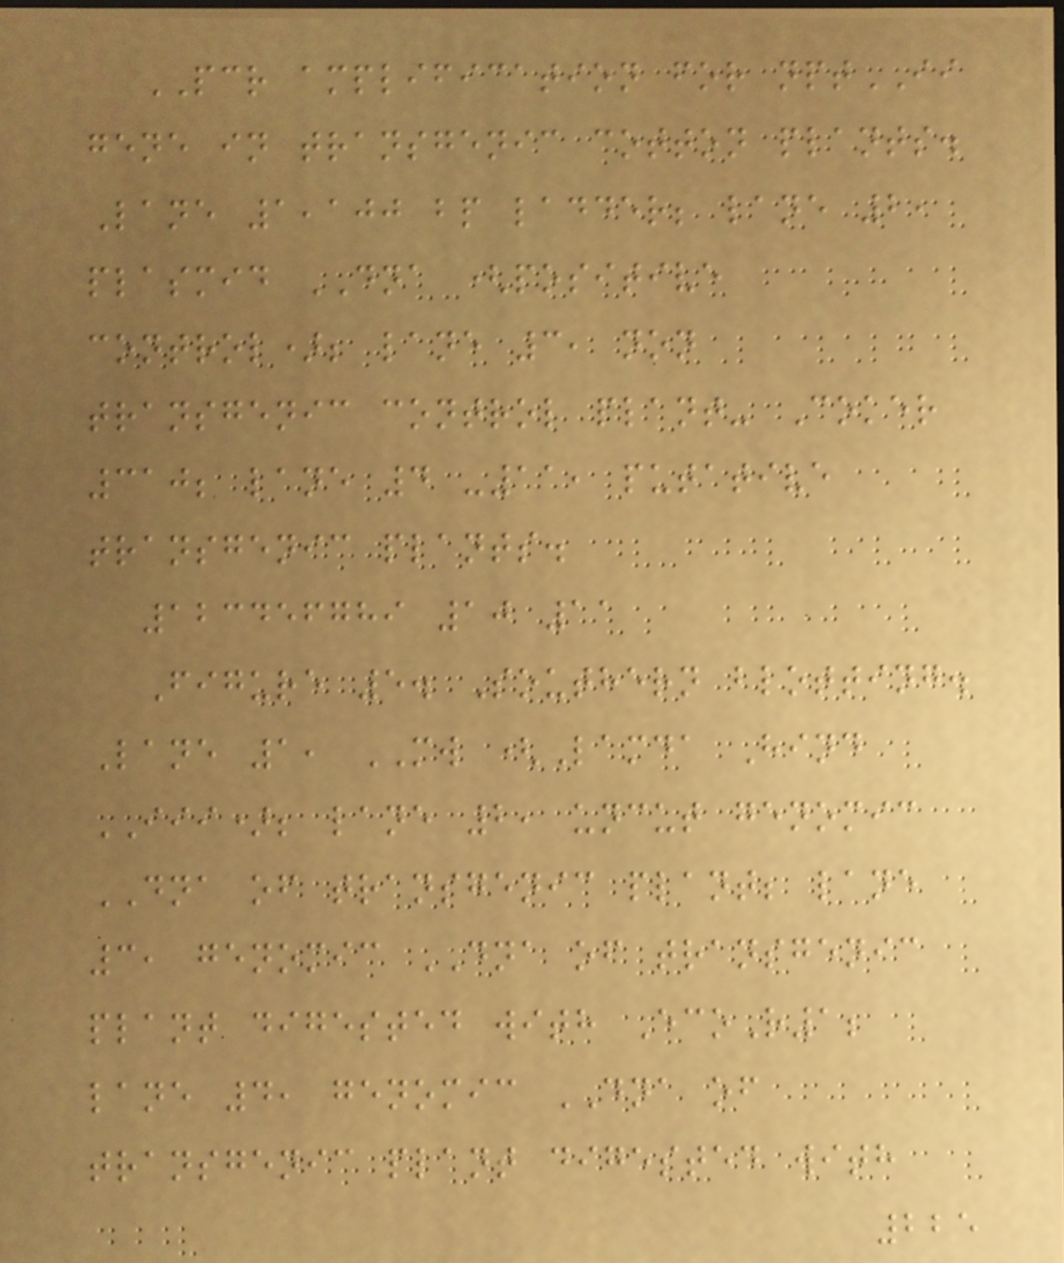PCR amplification for nptII
gene in transgenic cotton plants.
Lane 1,100 bp ladder; lane 2,
plasmid DNA (positive
control); lane 3, non
transgenic control plant- Coker
310; lane 4 -11, putative
transgenic plants.
123456789 10 11
Figure 5. Southern blotting.
Lane 1, MW (Lamda Hind
III); lane 2, uncut genomic
DNA of transgenic plant; lane
3, genomic DNA of transgenic
plant digested with EcoR1;
lane 4, genomic DNA of
transgenic plant digested with
225
